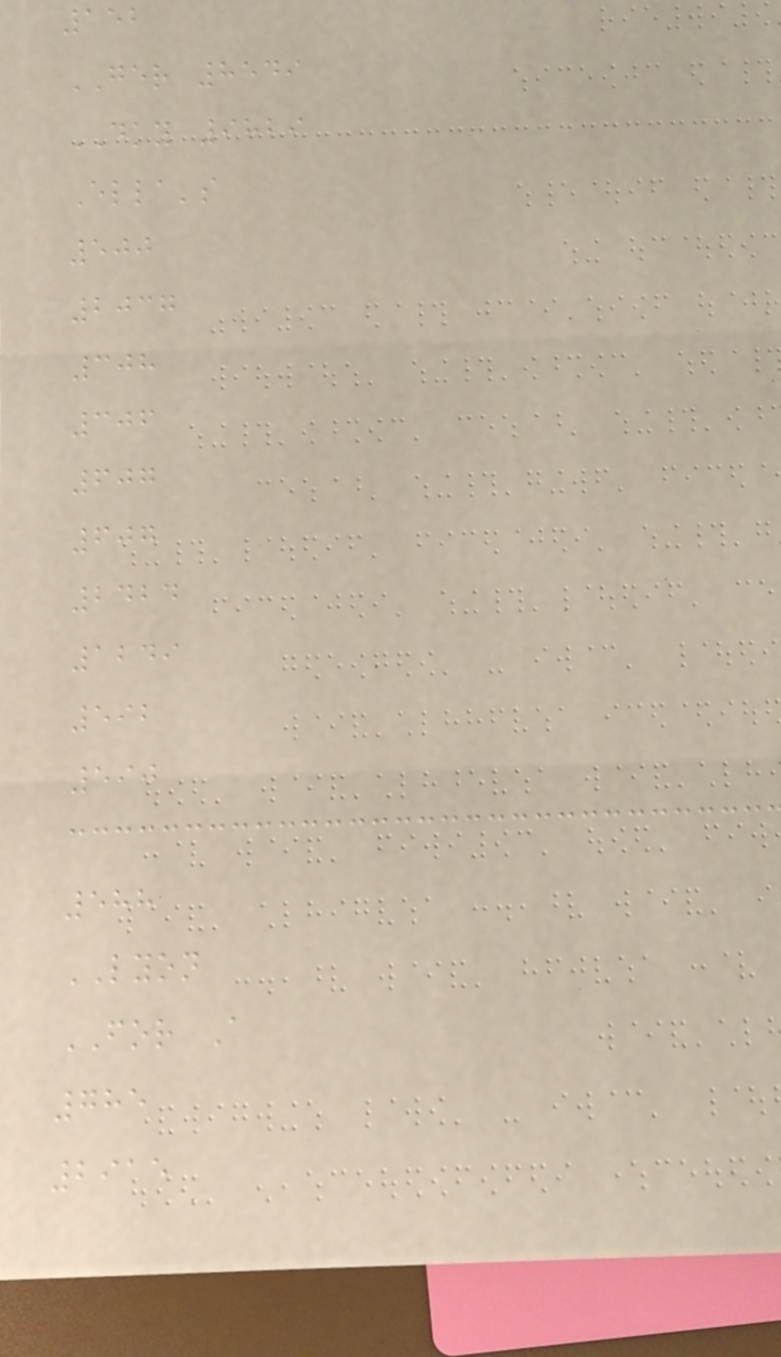152
GER 8549
DKY 9829
Ella's
500
2037
308
306
607
607
2424
1249
592
590
588
LYON
FOR A
785
2915
